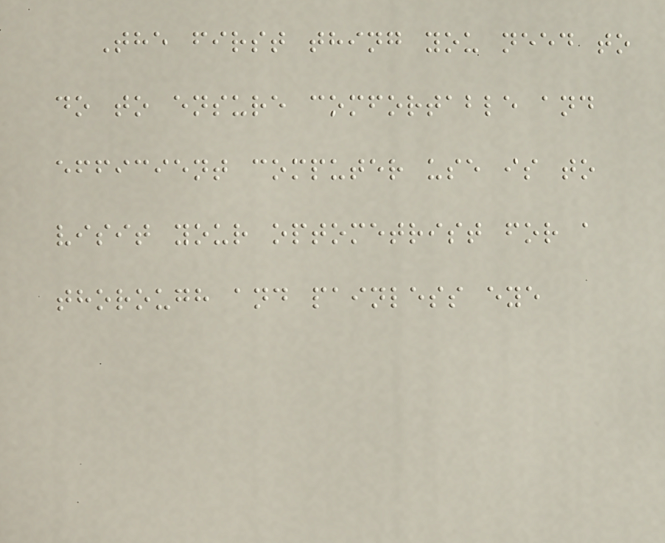The first thing you need to
do to ensure comfortable and
efficient computer use is to
visit your optometrist for a
thorough and painless eye
